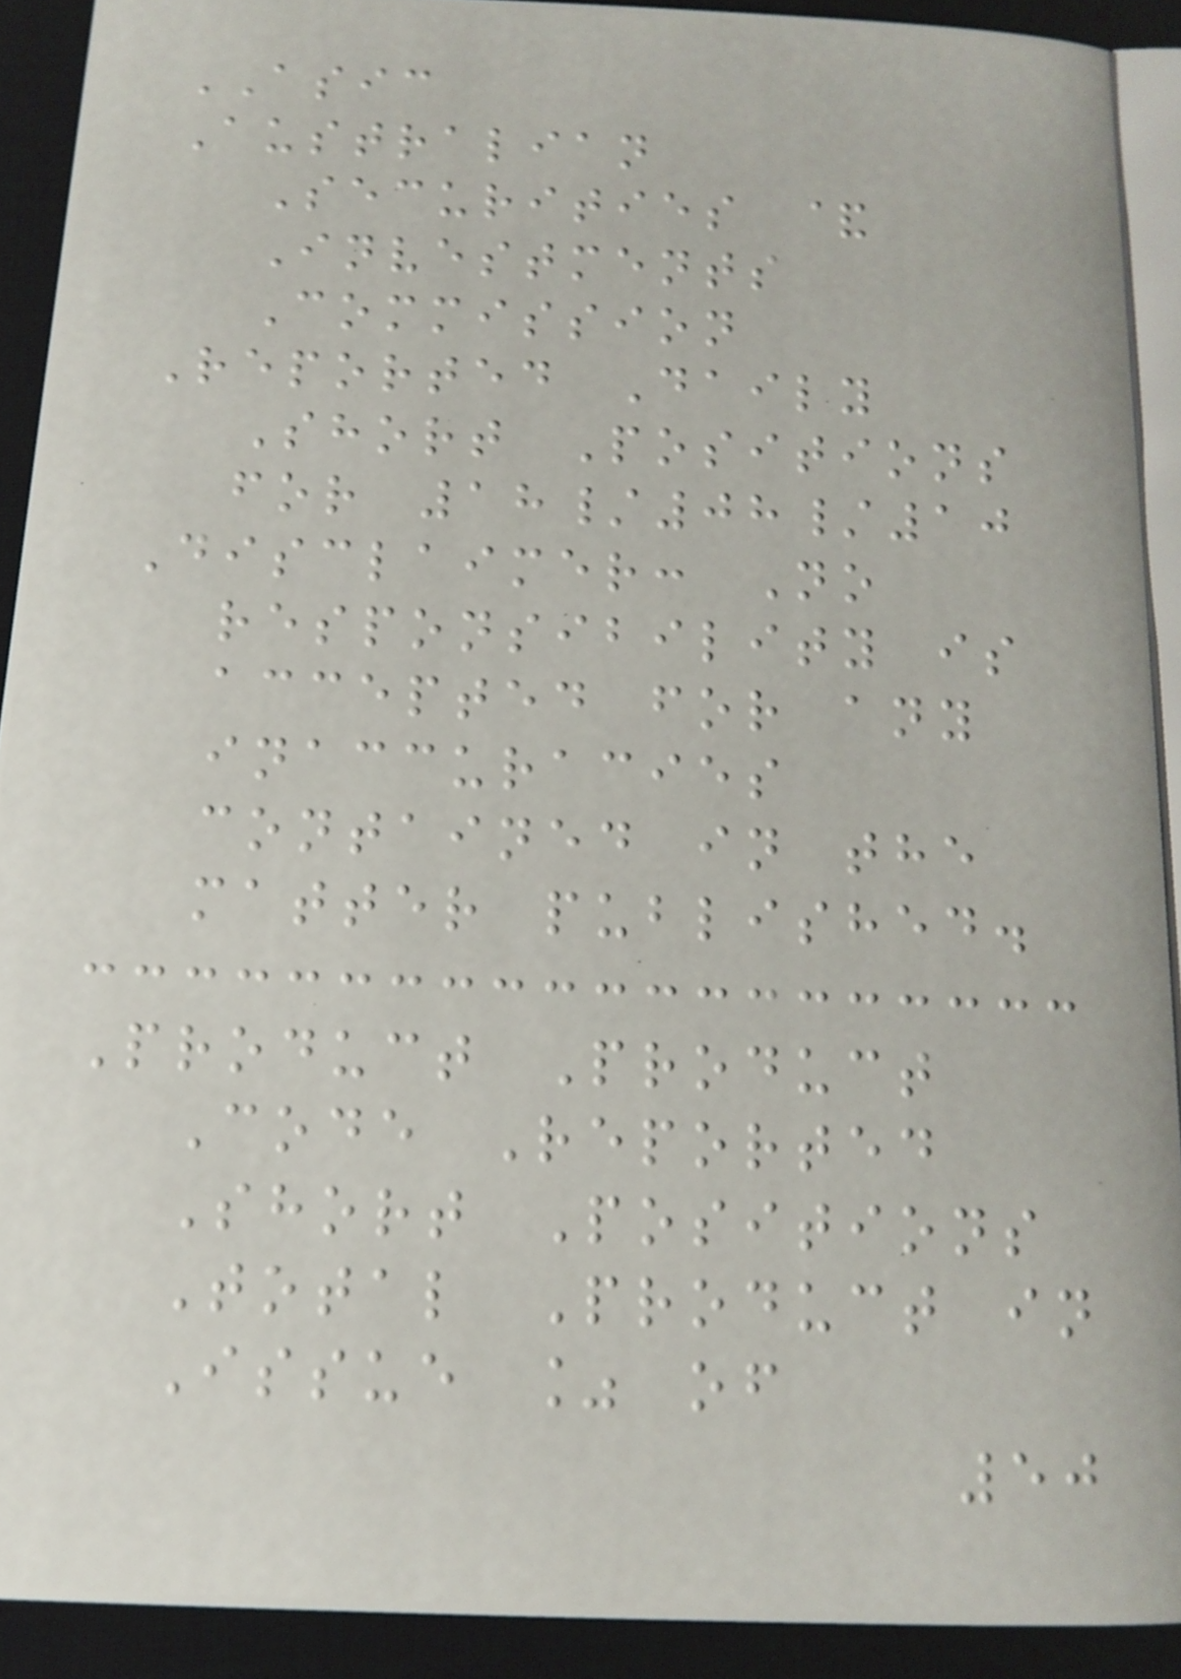ASIC
Australian
Securities &
Investments
Commission
Reported Daily
Short Positions
for 18/08/10
Disclaimer: No
responsibility is
accepted for any
inaccuracies
contained in the
matter published.
Product Product
Code Reported
Short Positions
Total Product in
Issue % of
50
